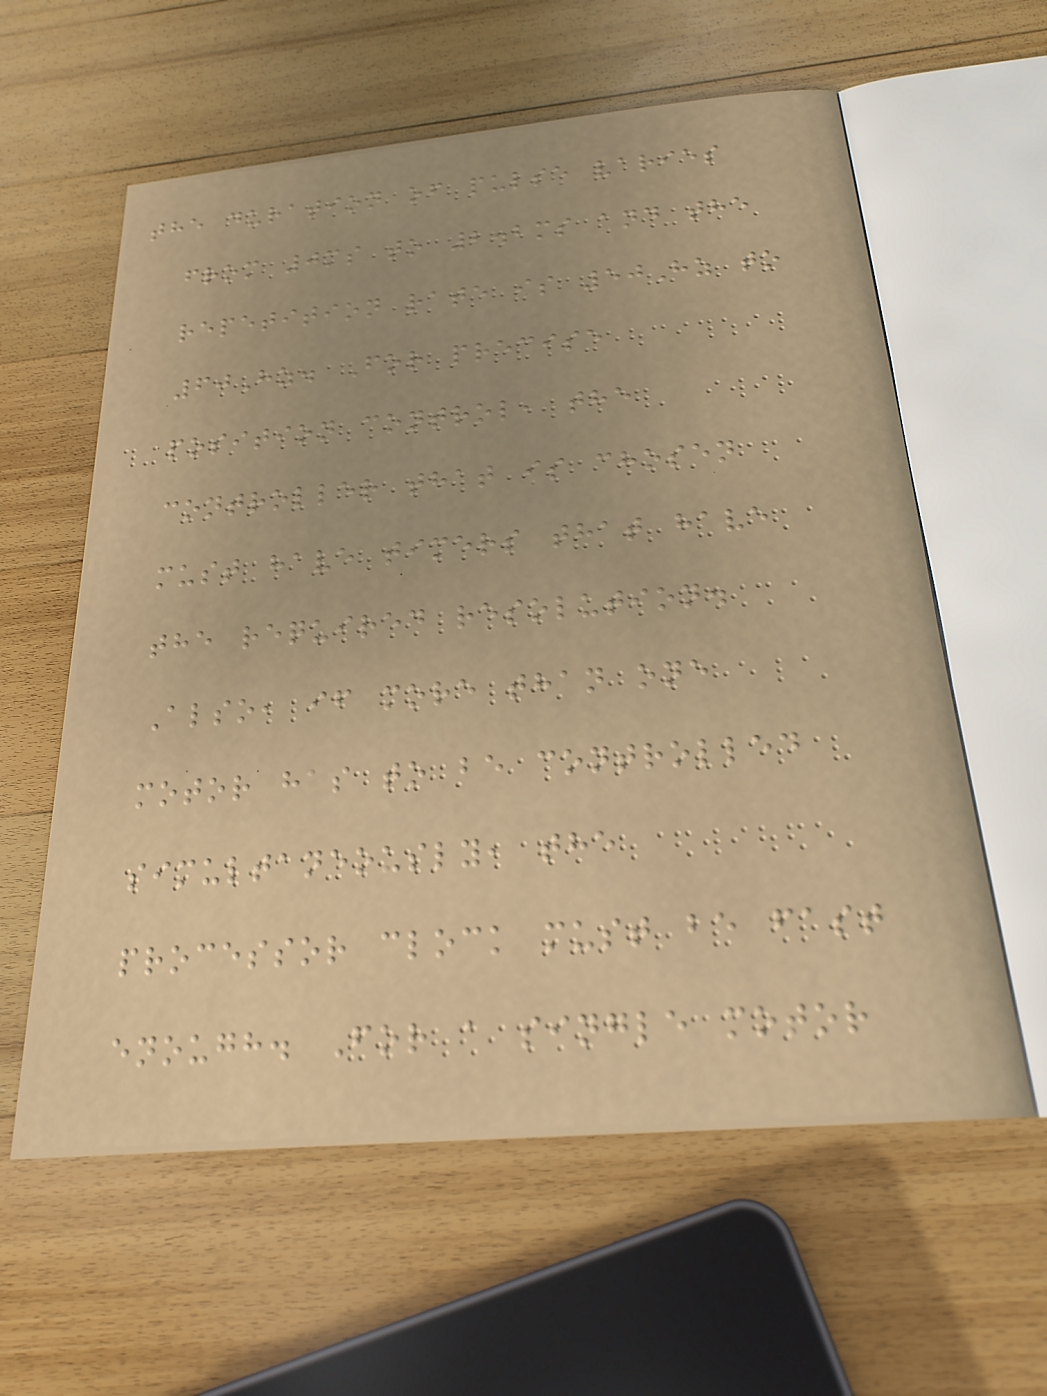the duration of pulse varies
from 0ms to 2.2ms and the
repetition rate is 50Hz to
60Hz. For precise
position control, the
controller that is chosen
must have timers that have
the required resolution.
Also, if more than one
motor has to be controlled
simultaneously, the
processor clock must be fast
enough. For a single motor
